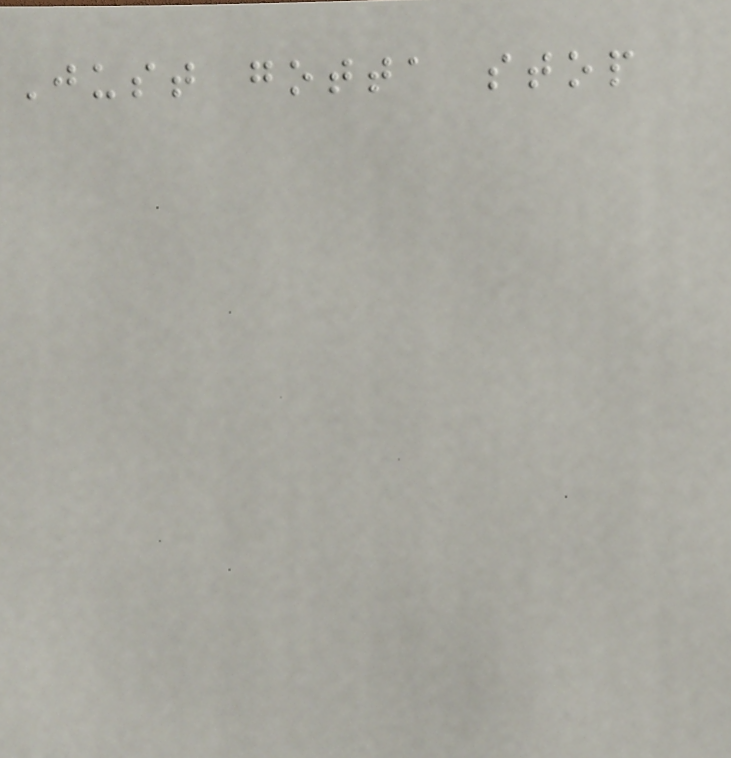Just gotta stop
